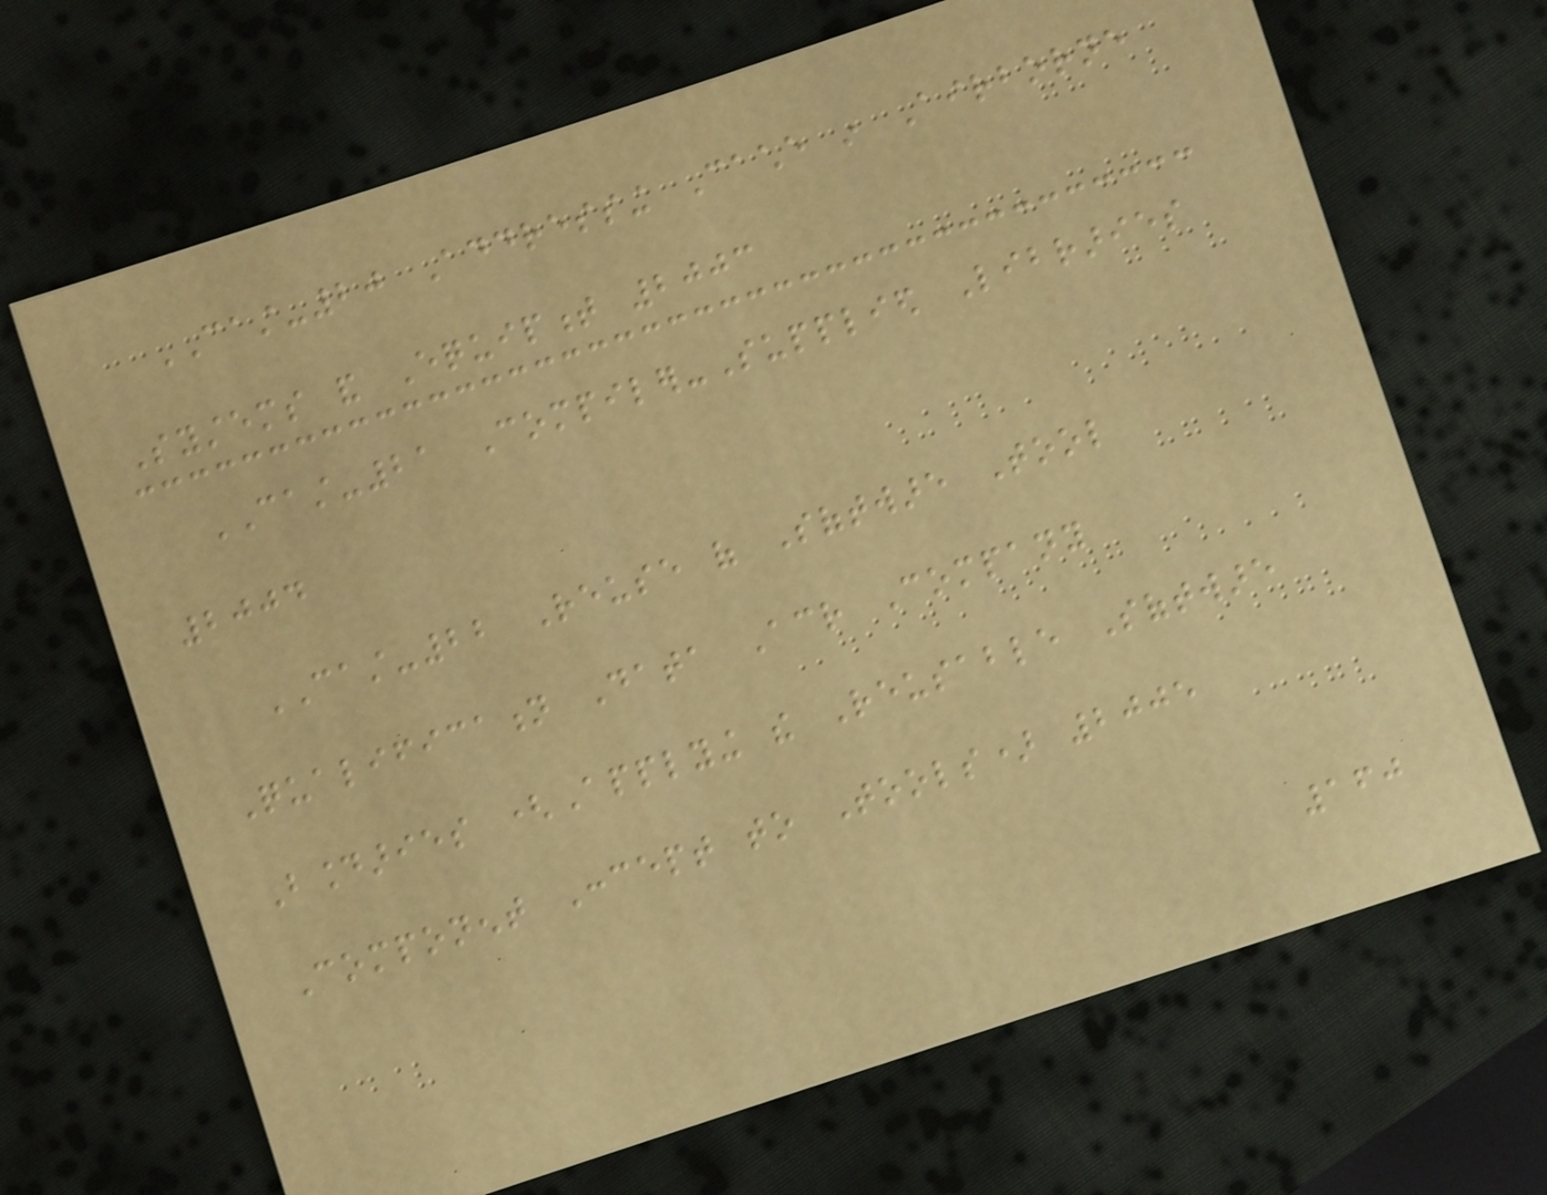CAST-20 Addressing Cache in Airborne
Systems and Equipment 2003
CAST-21 Compiler-Supplied Libraries
2004
CAST-22 Reuse of Software Tool
Qualification Data Across Company
Boundaries (Applying the Reusable Software
Component Concept to Tools) 2005
160
